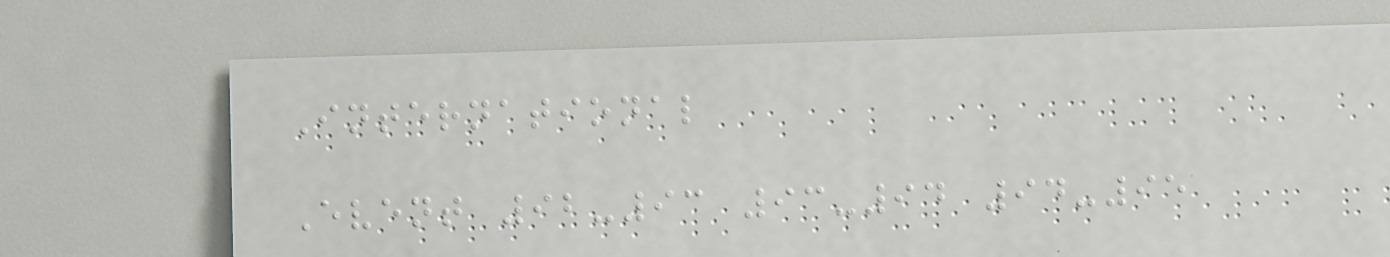International
Event 92-93 93-94 94-95
